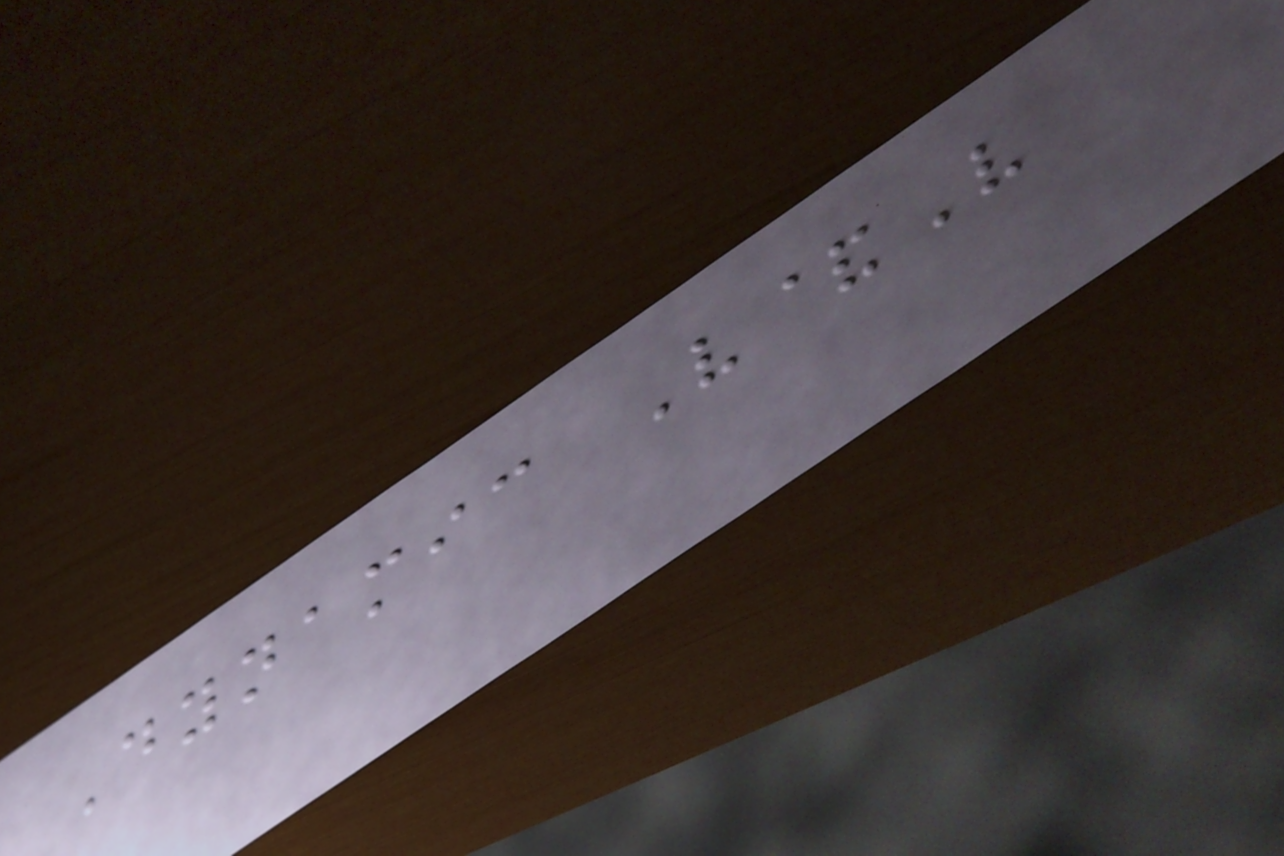Dynamic V&V
